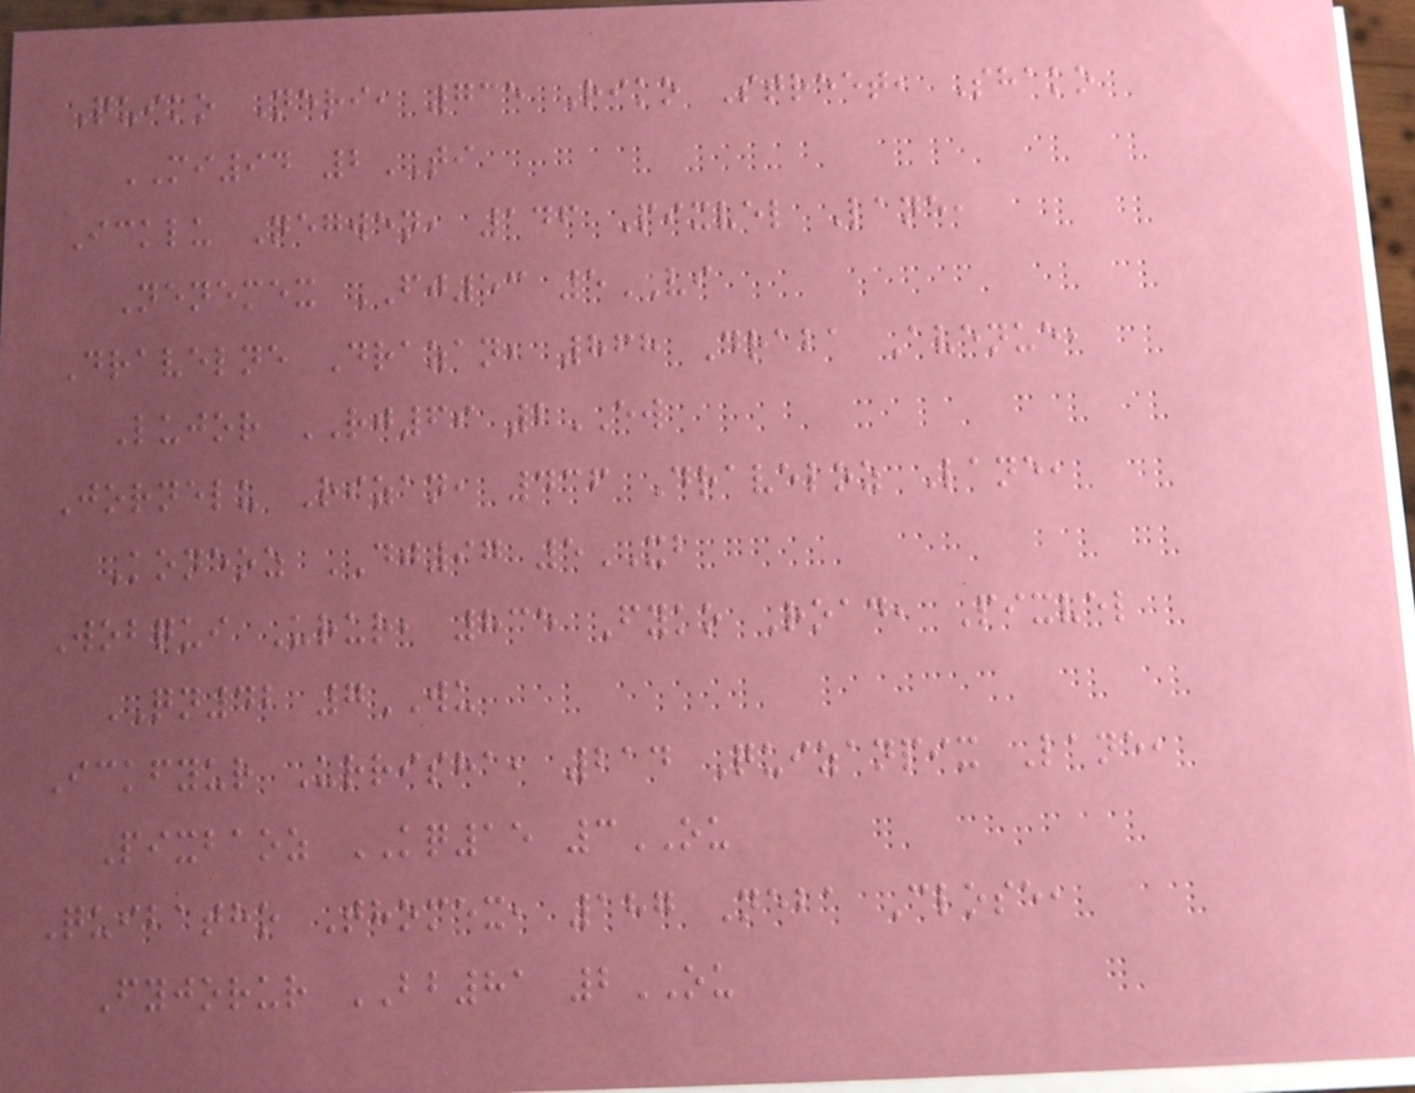Quiko Neri, 735 Riko Street, Shako
MI94 2TI
Icklu Negwen, 146 Pixvel Lane,
Nenemex FJ53 5VI
Dravelne Drazan, 868 Draba Avenue,
Lujor RJ69 2EW
Jornelu Rizan, 436 Draveloz Lane,
Koneoz DJ97 5XB
Wobqui Urur, 835 Fyko Road, Pixvel
QN42 7WU
Ickfyur Urrisha, 214 Quizanpix Lane,
Pixbaoz KQ15 3OU
Quibatho Thomex, 187 Neba Close,
Fyjorur BB81 2OU
